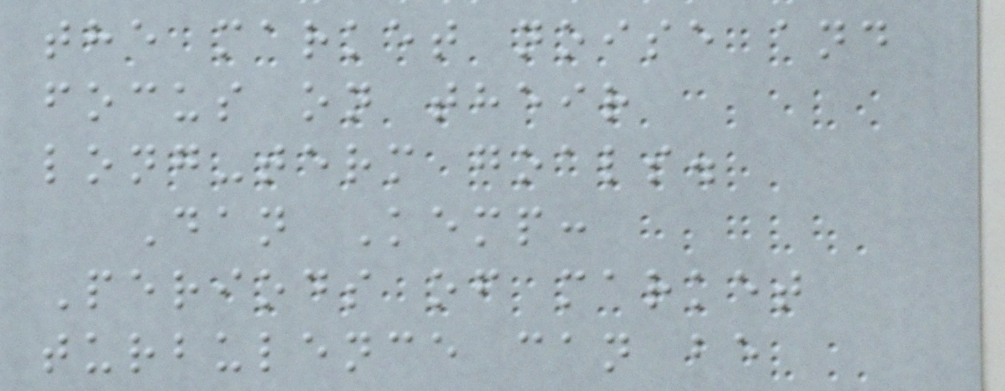the market noise and
focus on their
long-term goals.
Dan Kemp:
Periods of market
turbulence can be
